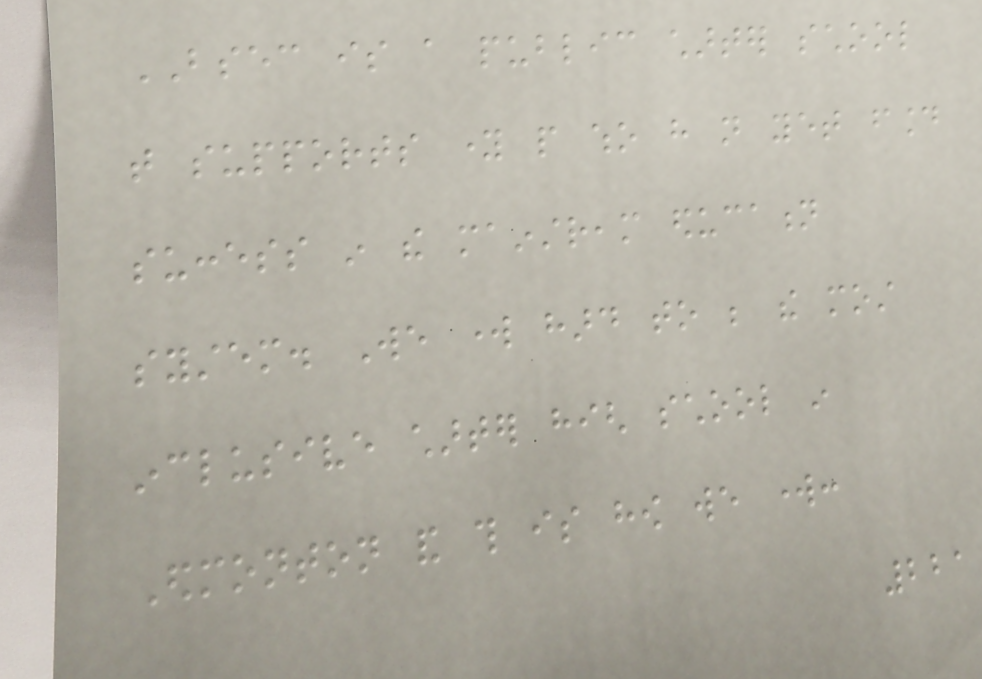BSEC is a public charter school
that supports young people who have not yet found
success in the mainstream education
system. We work hard to be the most
inclusive charter high school in
Edmonton and this is how we work:
221
